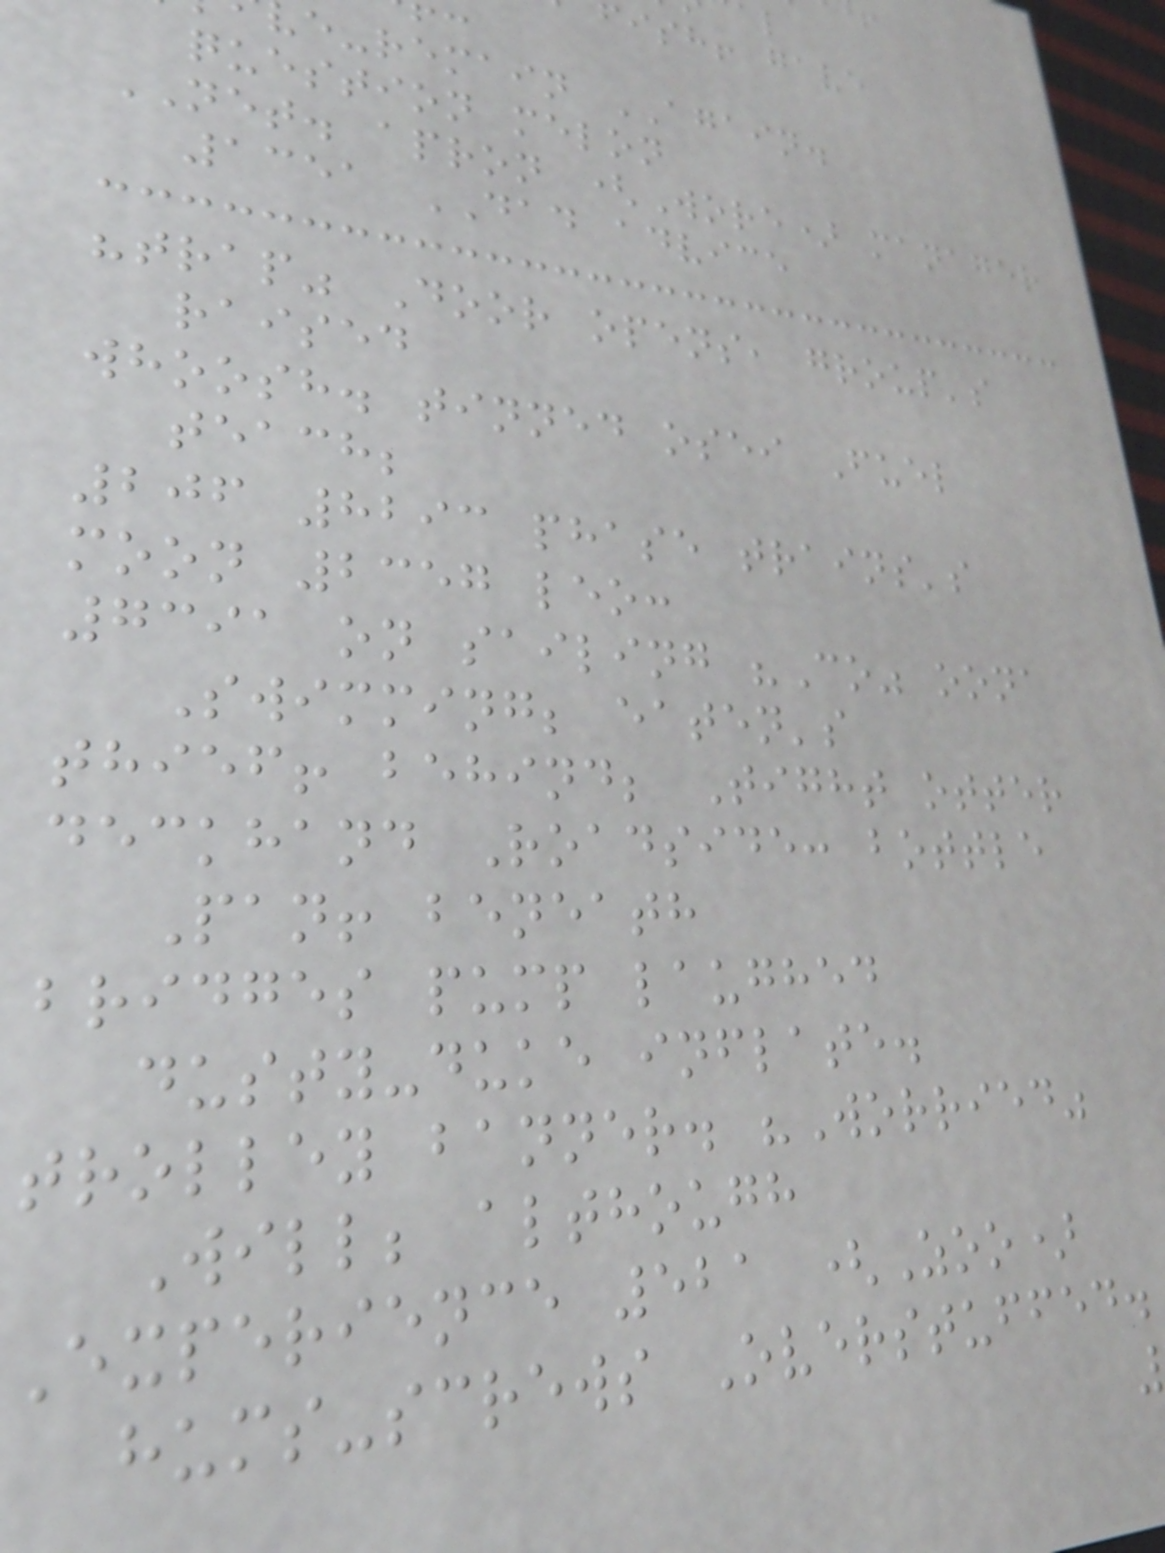ish! gave
e-remain AGAIN.
question melon
NET. apron (Wore) manager
1351 DAD advice
"trap" Door opens, group's
raised
whoosh. tinned osei Fuel
teach;
206 8293 phase trains's
moon 2357 leo:
7391 on sailing "Co" oona
Swimming; eaten's
thief! behind; Tight otter
deckhand Roadside: bottle
Pan! beneath
bridges pump laughed
dusty-duke inflate.
trolley banner. "Worried"
Will; although
Experience 521 (Zoo)
hums-screws Overstuffed.
